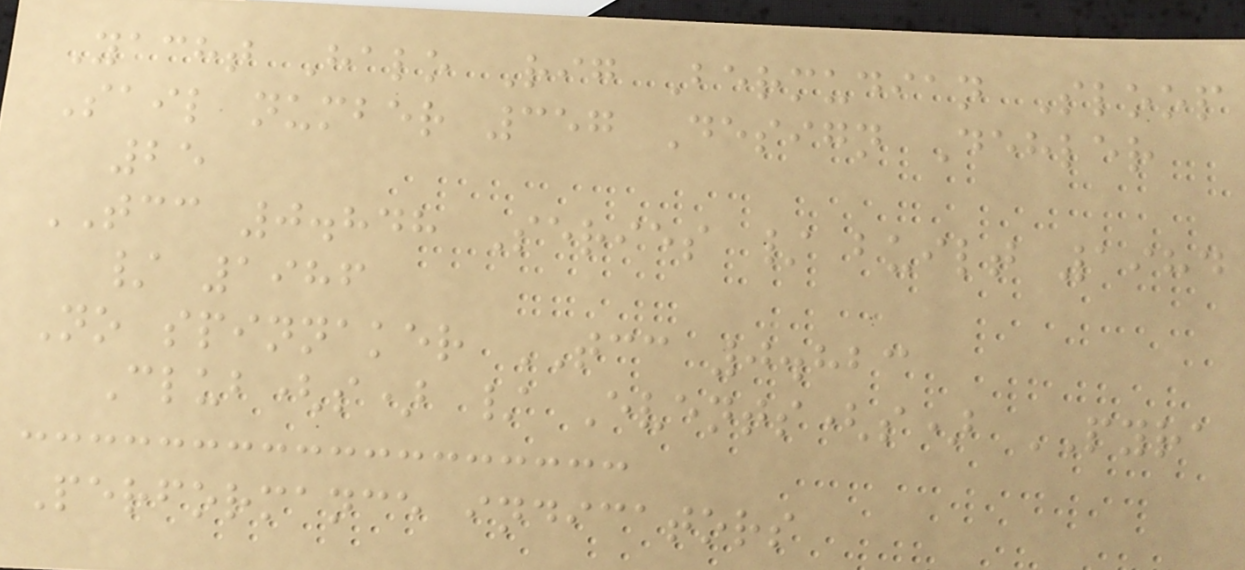Yacht Halo Rig Bermudian Sloop
Sail number 357 Design Dehler
25
TCC 0.848 Series / built 1984
/ 1986
No spinnaker TCC 0.823
Club(s) / Events(s) PYRA
Performance indicators
